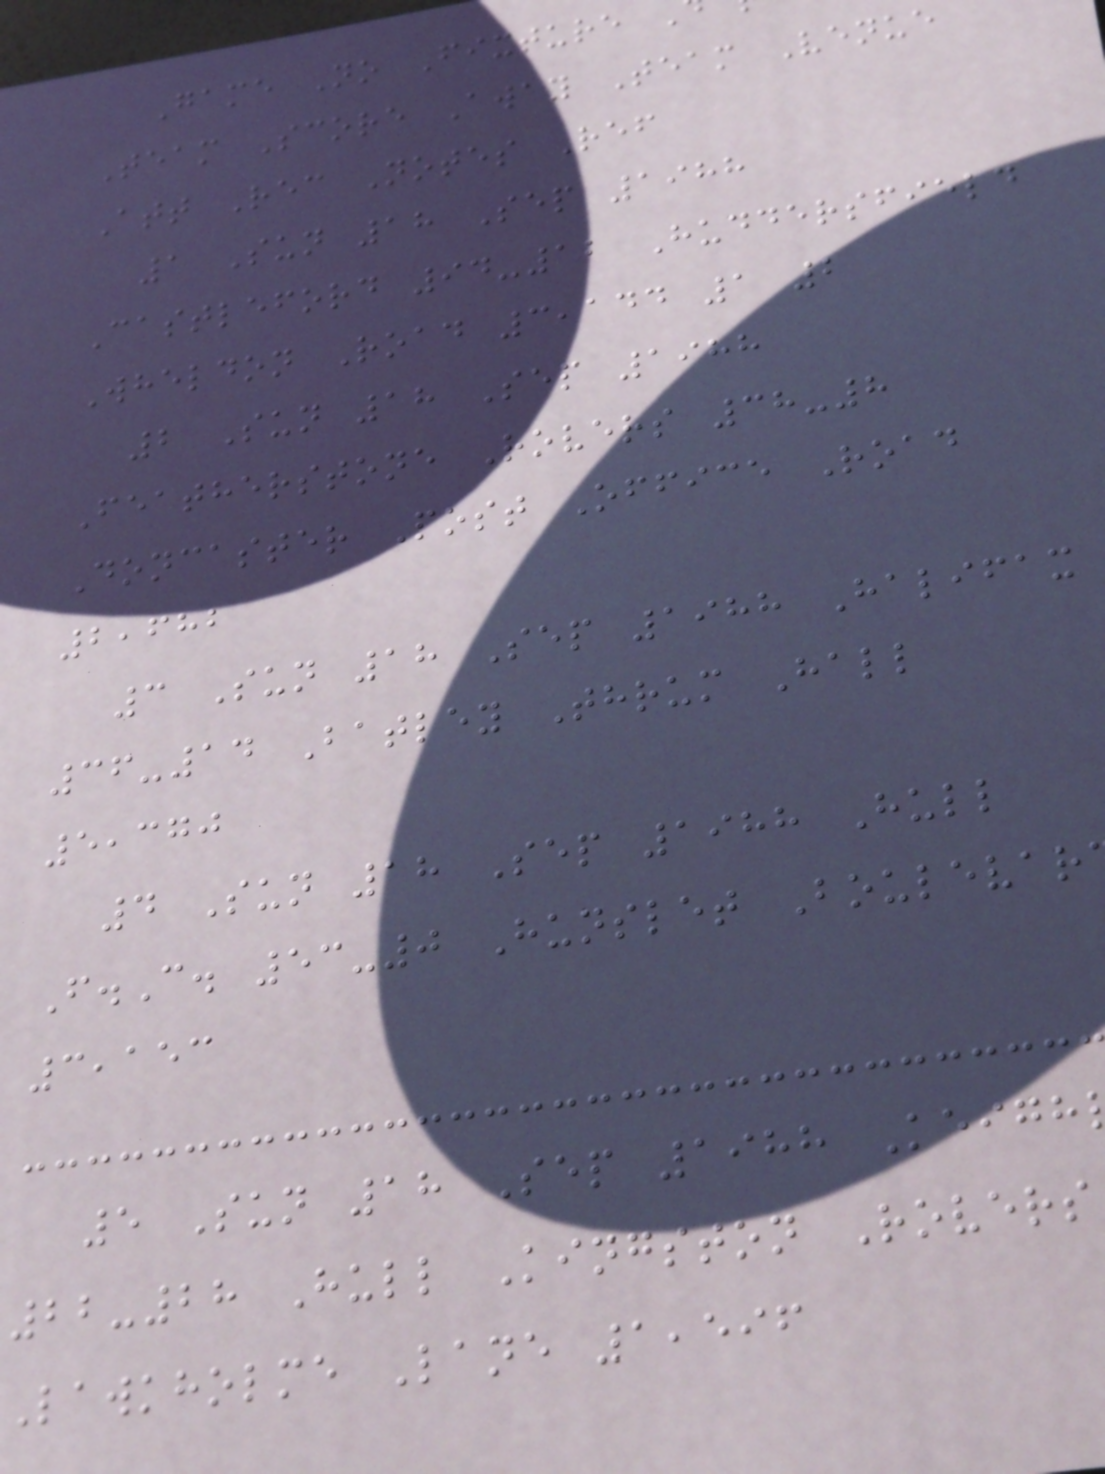Game No Fixture
Team Score Away Team Venue
Att Rec Notes Ref
1 Sun 18 Sep 1988
Castleford 94-12 Huddersfield
Wheldon Road 3,144 1 2
2 Sun 18 Sep 1988
Featherstone Rovers 38-8
Doncaster Post Office Road
2,682
3 Sun 18 Sep 1988 Halifax
36-14 Batley Thrum Hall
5,370
4 Sun 18 Sep 1988 Hull
F.C. 53-0 Hunslet Boulevar
3,153
5 Sun 18 Sep 1988 Keigh
22-28 Hull Kingston Rovers
Lawkholme Lane 1,596
